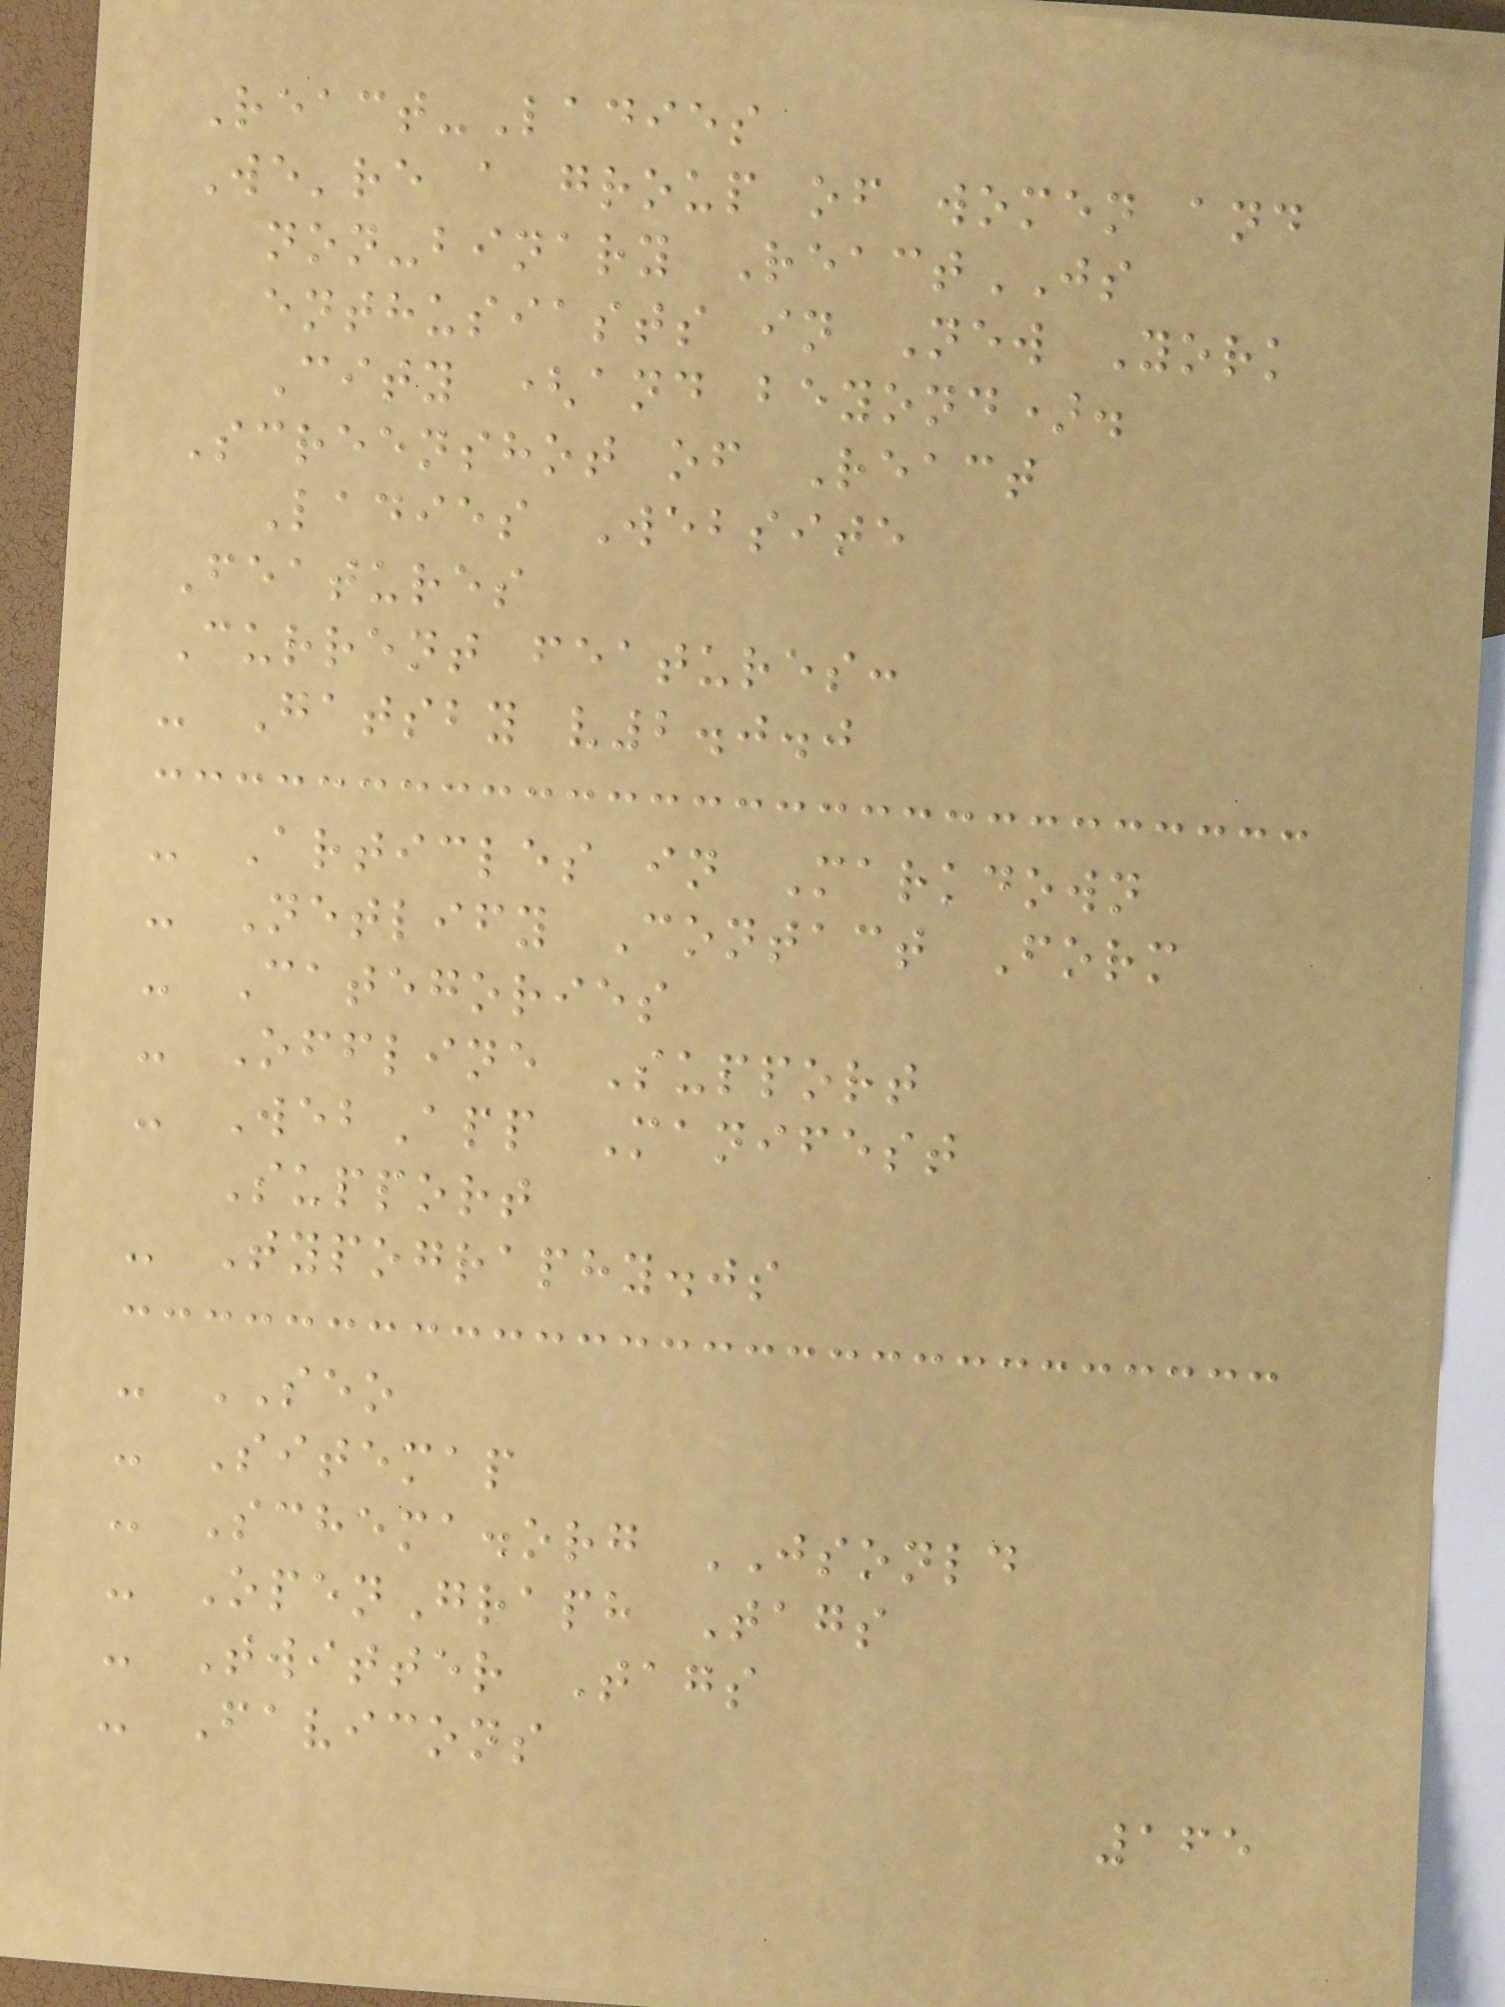React-Ladies
We're a group of women and
non-binary ReactJS
enthusiasts in New York
City (and beyond).
Screenshot of React
Ladies Website
Features
Current features:
- Gatsby v2.0.0
- Articles in Markdown
- Netlify Contact Form
- Categories
- Offline Support
- WebApp Manifest
Support
- Typography.js
- SEO
- Sitemap
- Schema.org JSONLD
- OpenGraph Tags
- Twitter Tags
- Favicons
165
